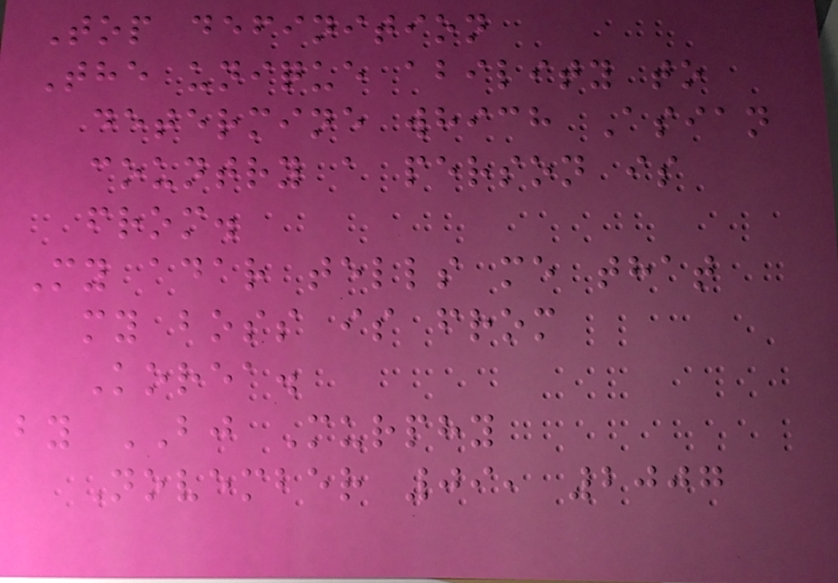Top definition
The unique ability to
determine which Asian
country a person is
from.
My adar tells me that
my boss is from
Korea.
by BJ Murphy
November 09, 2007
